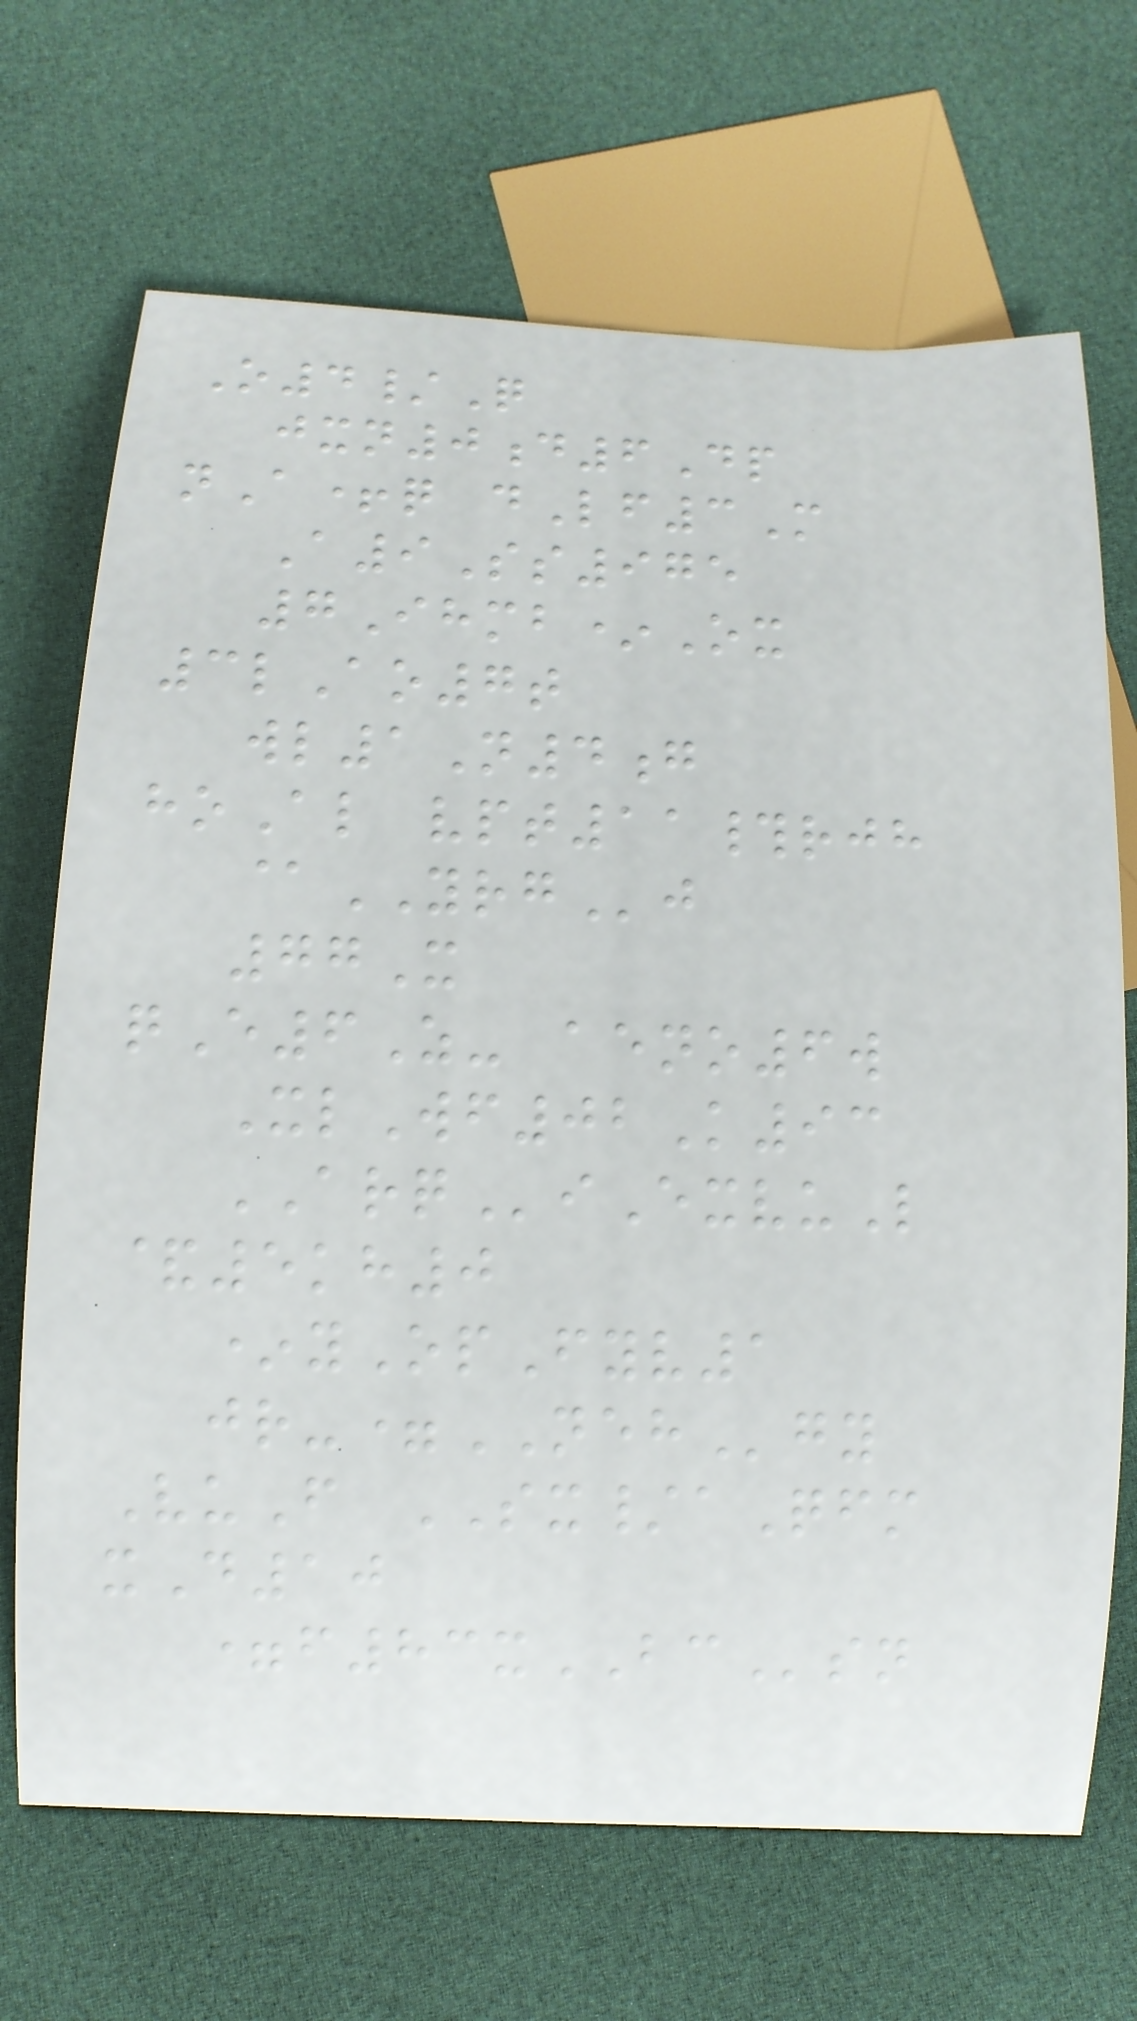O4/Q
jxn0d6Dp
nA+q dLf3M
A9Ss975
7Ihmb*Ox
3lAo7t
wl1N4g
hoAl vpt11#rjh
@YRGj
77X
qE6Z- aeno6w
XlWf02K93
ARQiExvuL
&5kh0
*yOpFyv1
jr-=NEHgy
VuF SX/aQfm
xD10
=f83xBCsn
